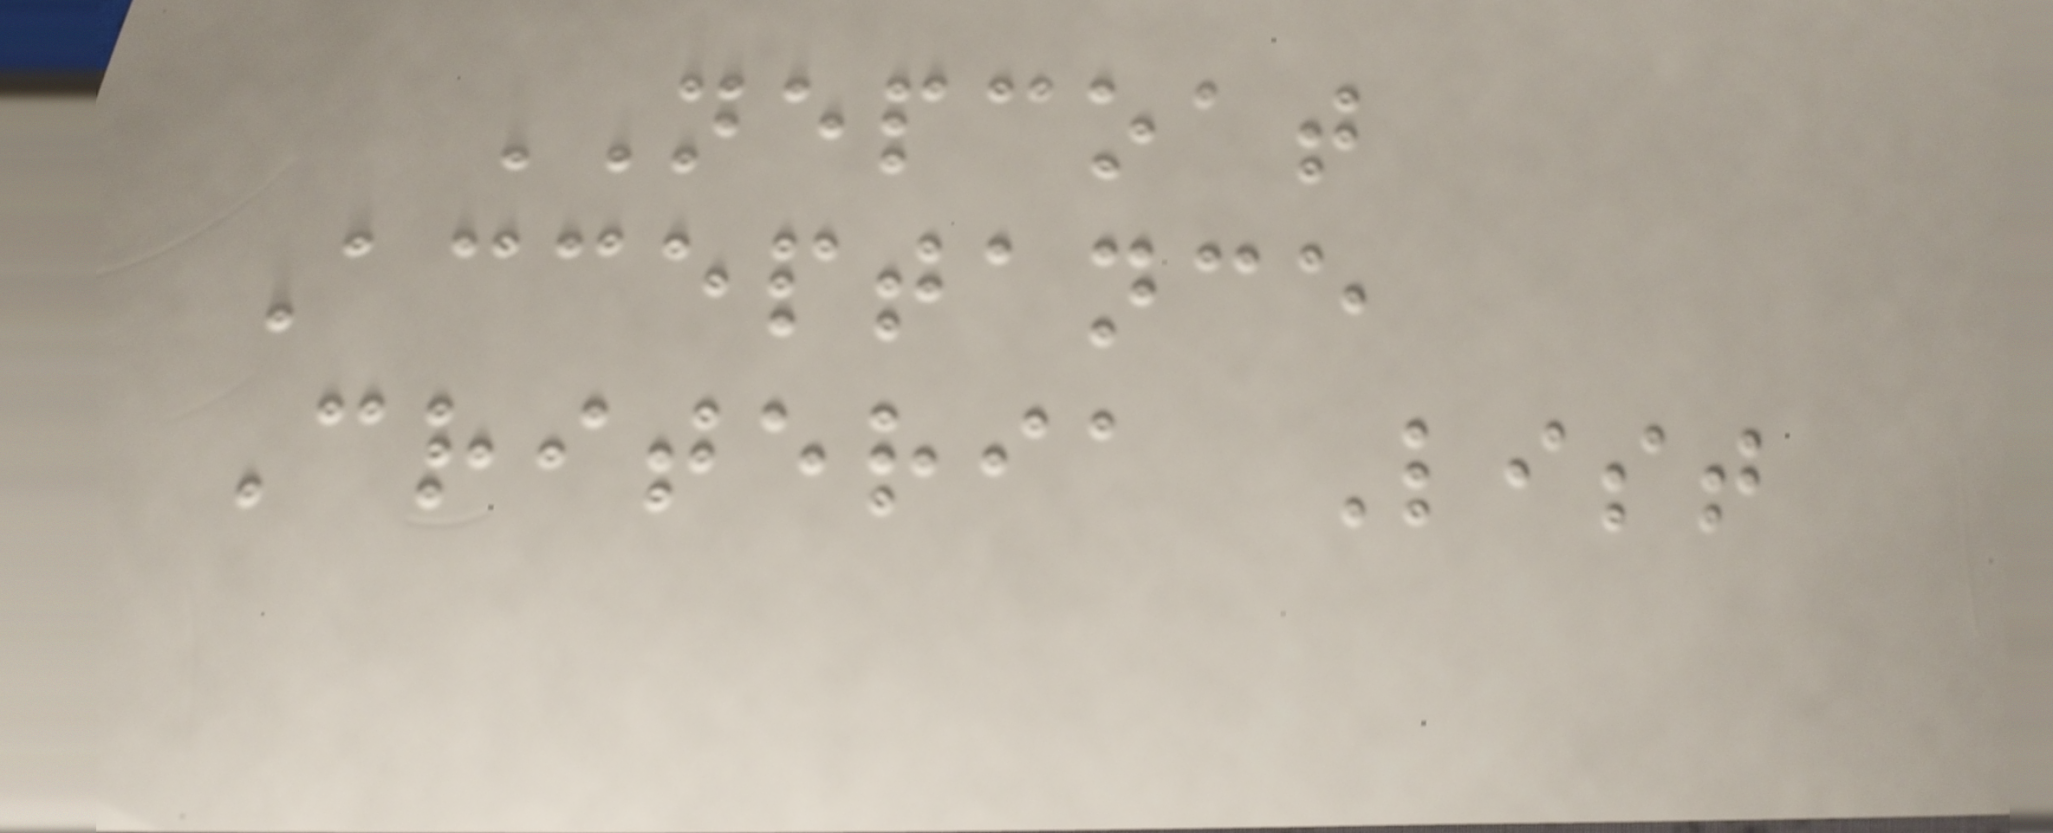NEPCOAT
Acceptance
Criteria List
